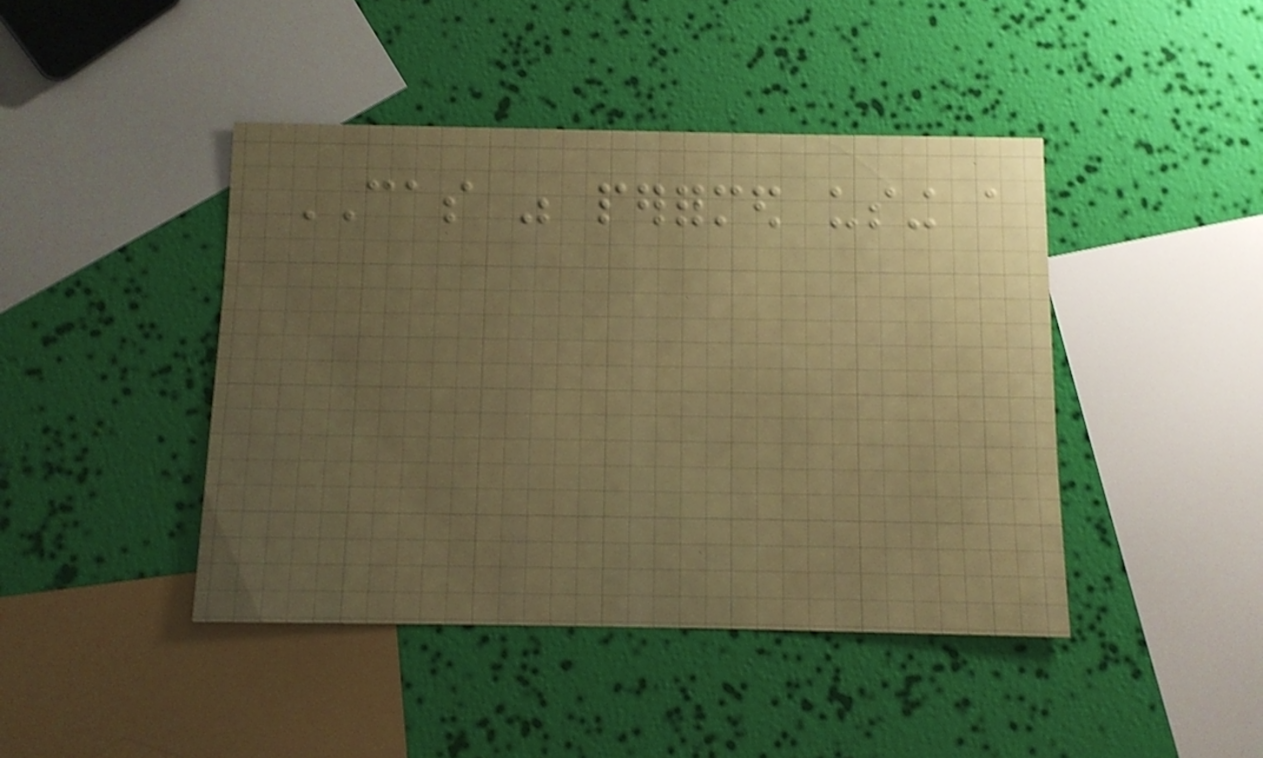CAS was performed using a
